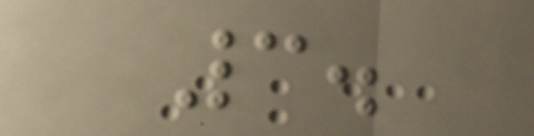3.
